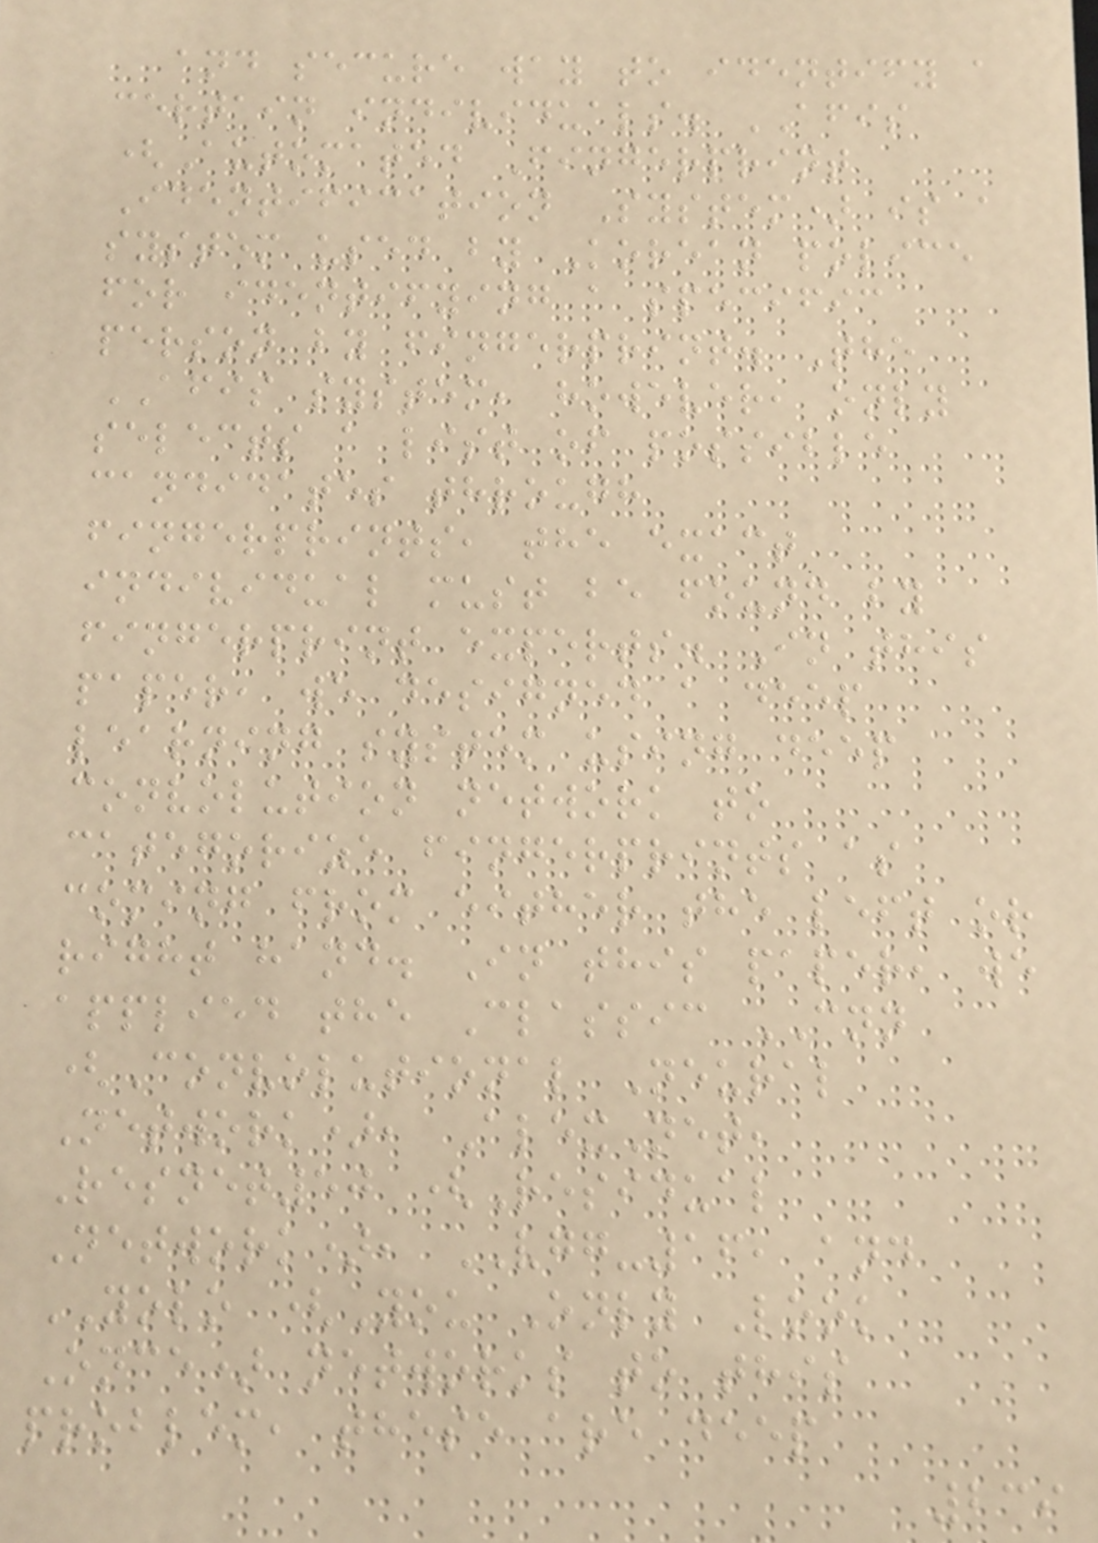and secure way to identify a
certain individuals. AFIS
(Automated Fingerprint
Identification System) is a
system used by Korean police
for identifying a specific
person by fingerprint. The
AFIS system, however, only
selects a list of possible
candidates through
fingerprints, the exact
individual must be found by
fingerprint experts. In this
paper, we designed a deep
learning system using deep
convolution network to
categorize fingerprints as
coming from either the left or
right hand. In this paper, we
applied the Classic CNN
(Convolutional Neural
Network), AlexNet,
Resnet50 (Residual
Network), VGG-16, and
YOLO (You Only Look
Once) networks to this
problem, these are deep
239
